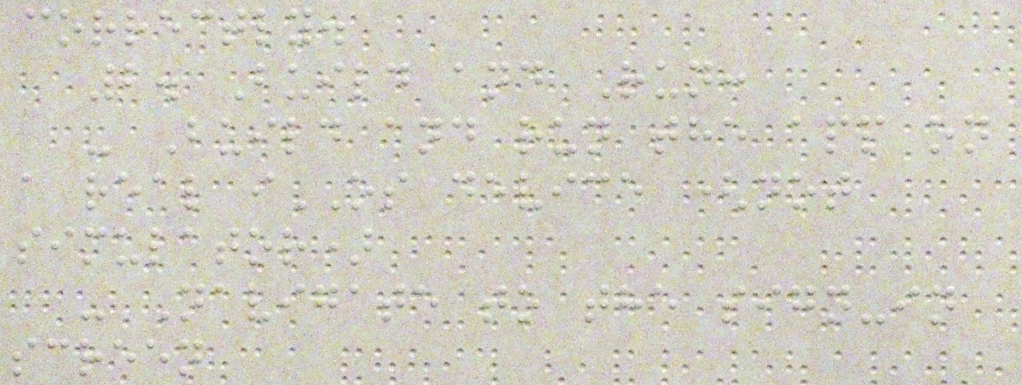correctly.
2. Build and Run:
- Build and run the app on
a real iOS device (not
simulator)
- Navigate to the sign-in
screen
